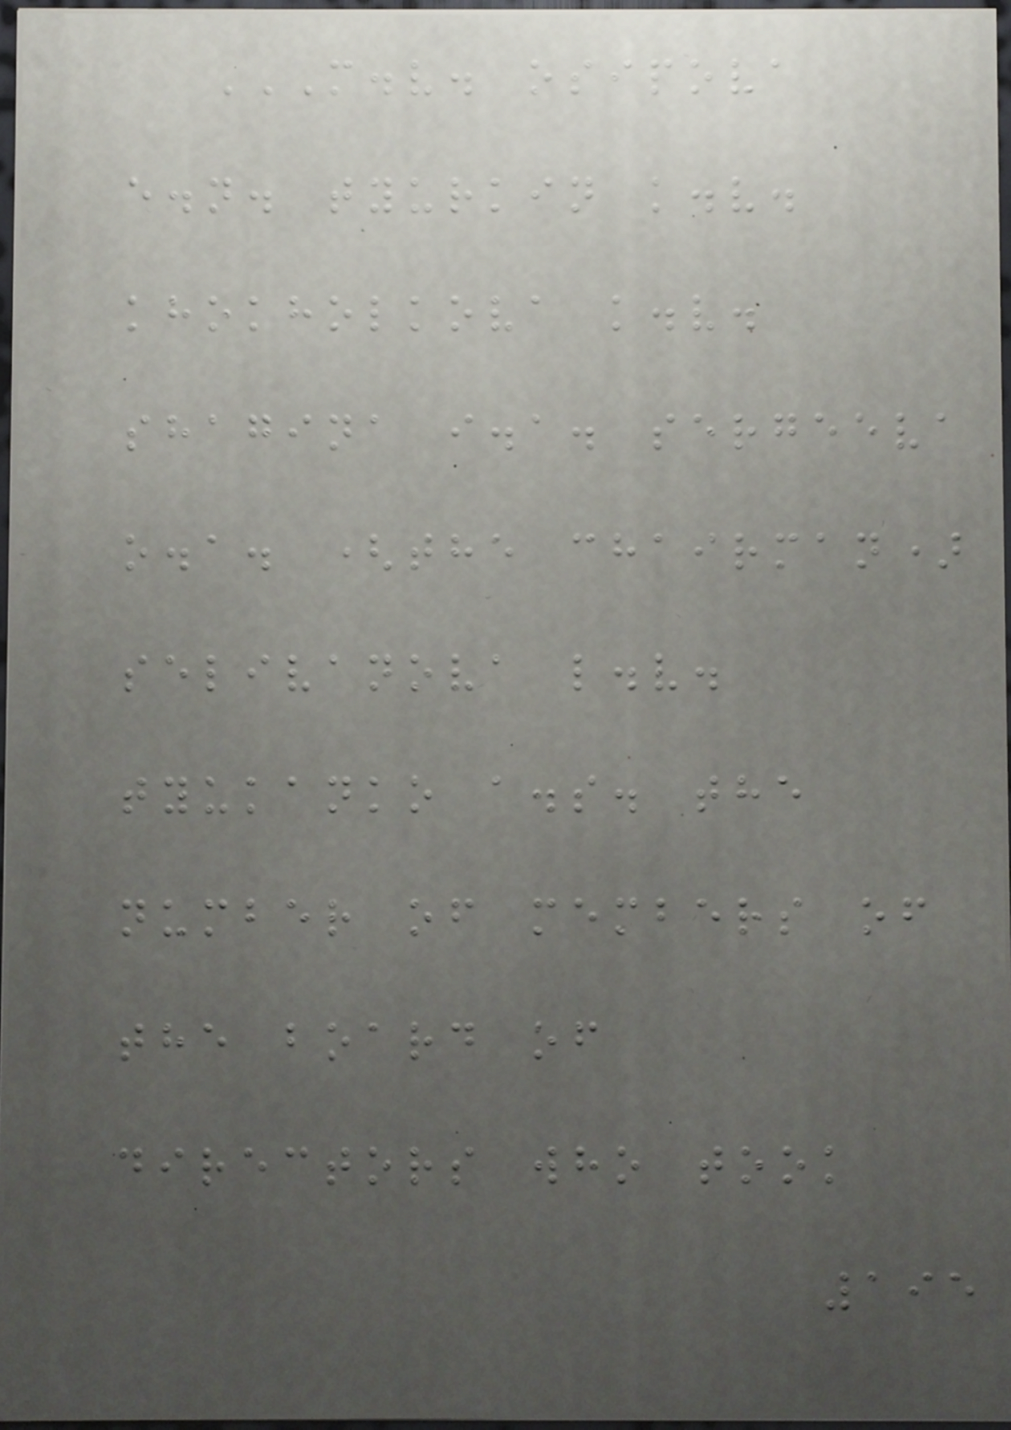M.V. OSIPOVA
E.N. TYURKIN K.V.
KHOKHOLKOVA K.V.
SHAGINA I.A. SERGEEVA
O.A. (THE CHAIRMAN)
SELIVANOVA L.V.
TYUKANKO A.S. THE
NUMBER OF MEMBERS OF
THE BOARD OF
DIRECTORS WHO TOOK
195
